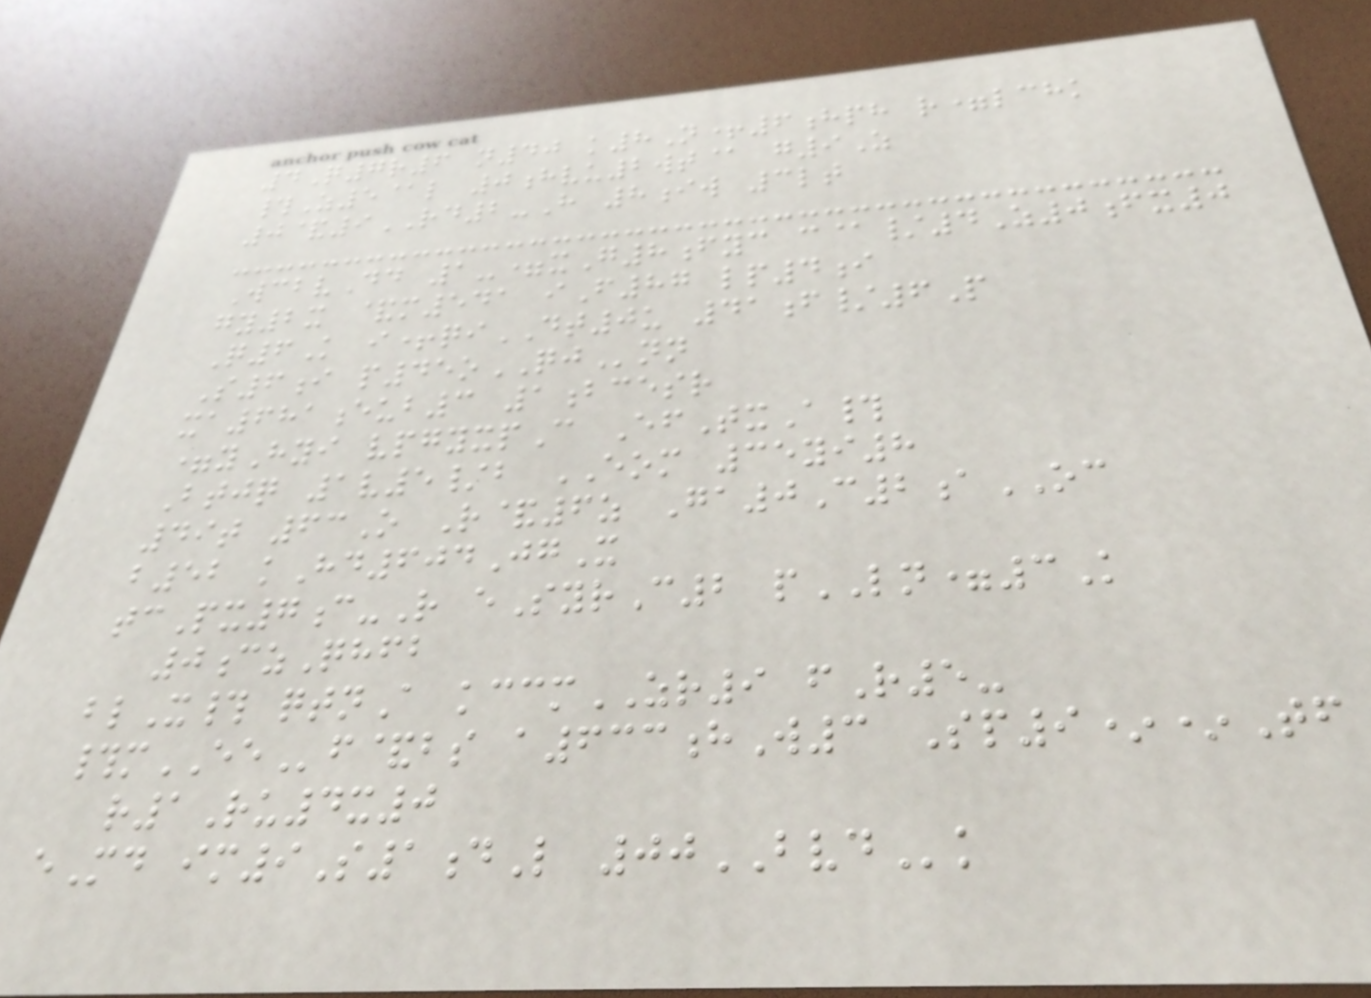4Q7r6 n40 k8N+6hph r=lchk
#Z5@l 0hvu2wt@ g9Z
0&9RD2-H 8iw 3lt
WcbvDd 1-=xG8fyc c@/4Z0fx0
gy2x &m541 iF87 lp4i
Q6K i+qiDT0u 41f/6P
S6i p45oQJnn
xa681eub3 1bcesr
=yHyi vpgyxpC EfTxA#
Btjq 1v5/b EOM 35yi8
49t 63O R&6z Ga0C2aOC
b52 kHd604JgX
tcPx7c-R eSyrC2 pLN=3K
0czQhfb
blX# qtnA kccmZR9 fR5-
#mEEf&bs a633hW3 Sp9**Tf
r1Ru4x0
eMd im9S1dL 00BVDk
